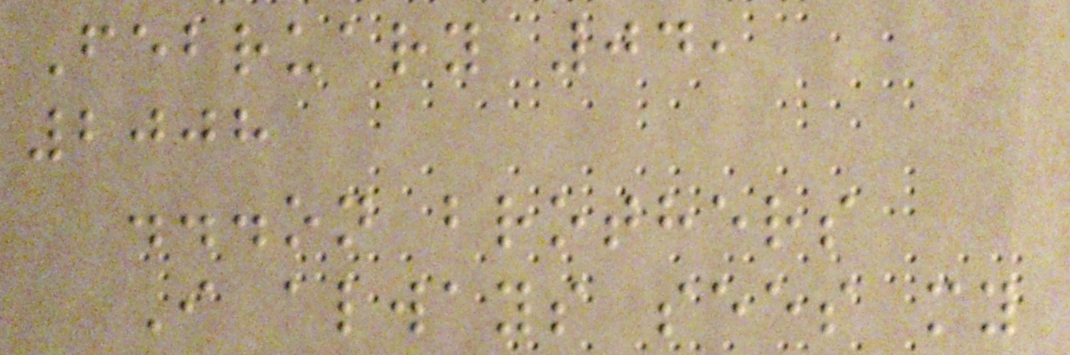February 04,
2008
...on brothers
I always sees my
